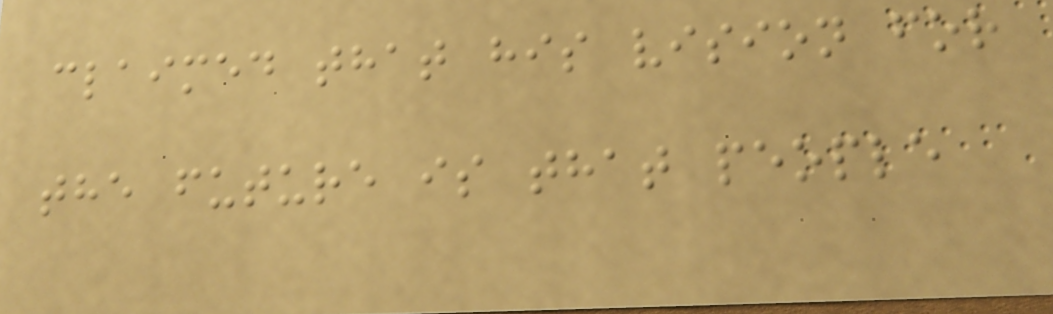claimed that his vision for
the future is that people
